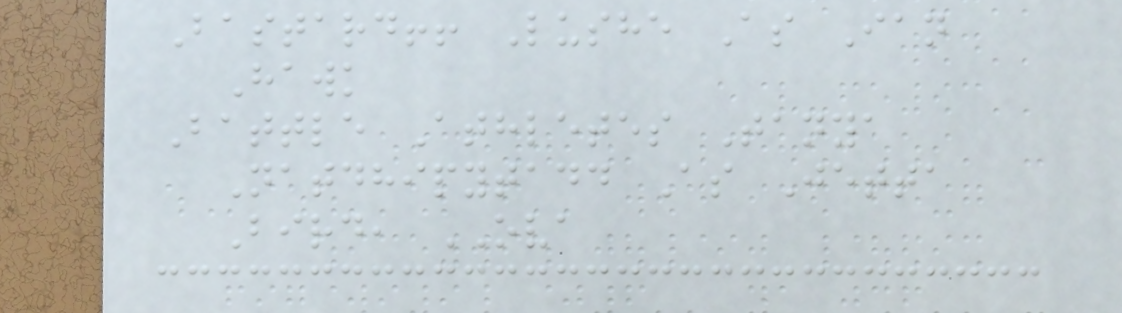Bastard!! Lushe As Ian
Hawk
Battle Athletes Tanya
Natdhipytadd As Jetta
Bird, OVA
